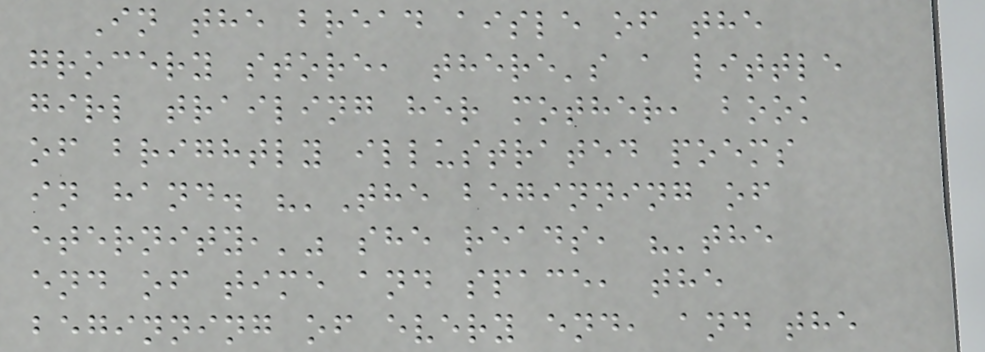In the bread aisle of the
grocery store, there's a little
girl trailing her mother, book
of brightly illustrated poems
in hand. "'The beginning of
eternity,'" she reads, "'the
end of time and space, the
beginning of every end, and the
